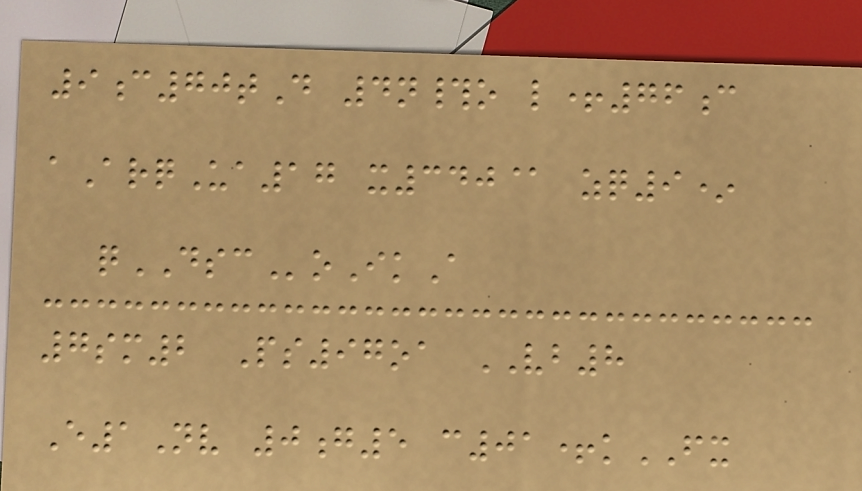9c70tD 4n#o l+76c
aArqUa17 x340@ zq9*
qDSCoIkA
7sm2 Ps97oa VB8
E1Nv 0g5 c01+kFX
